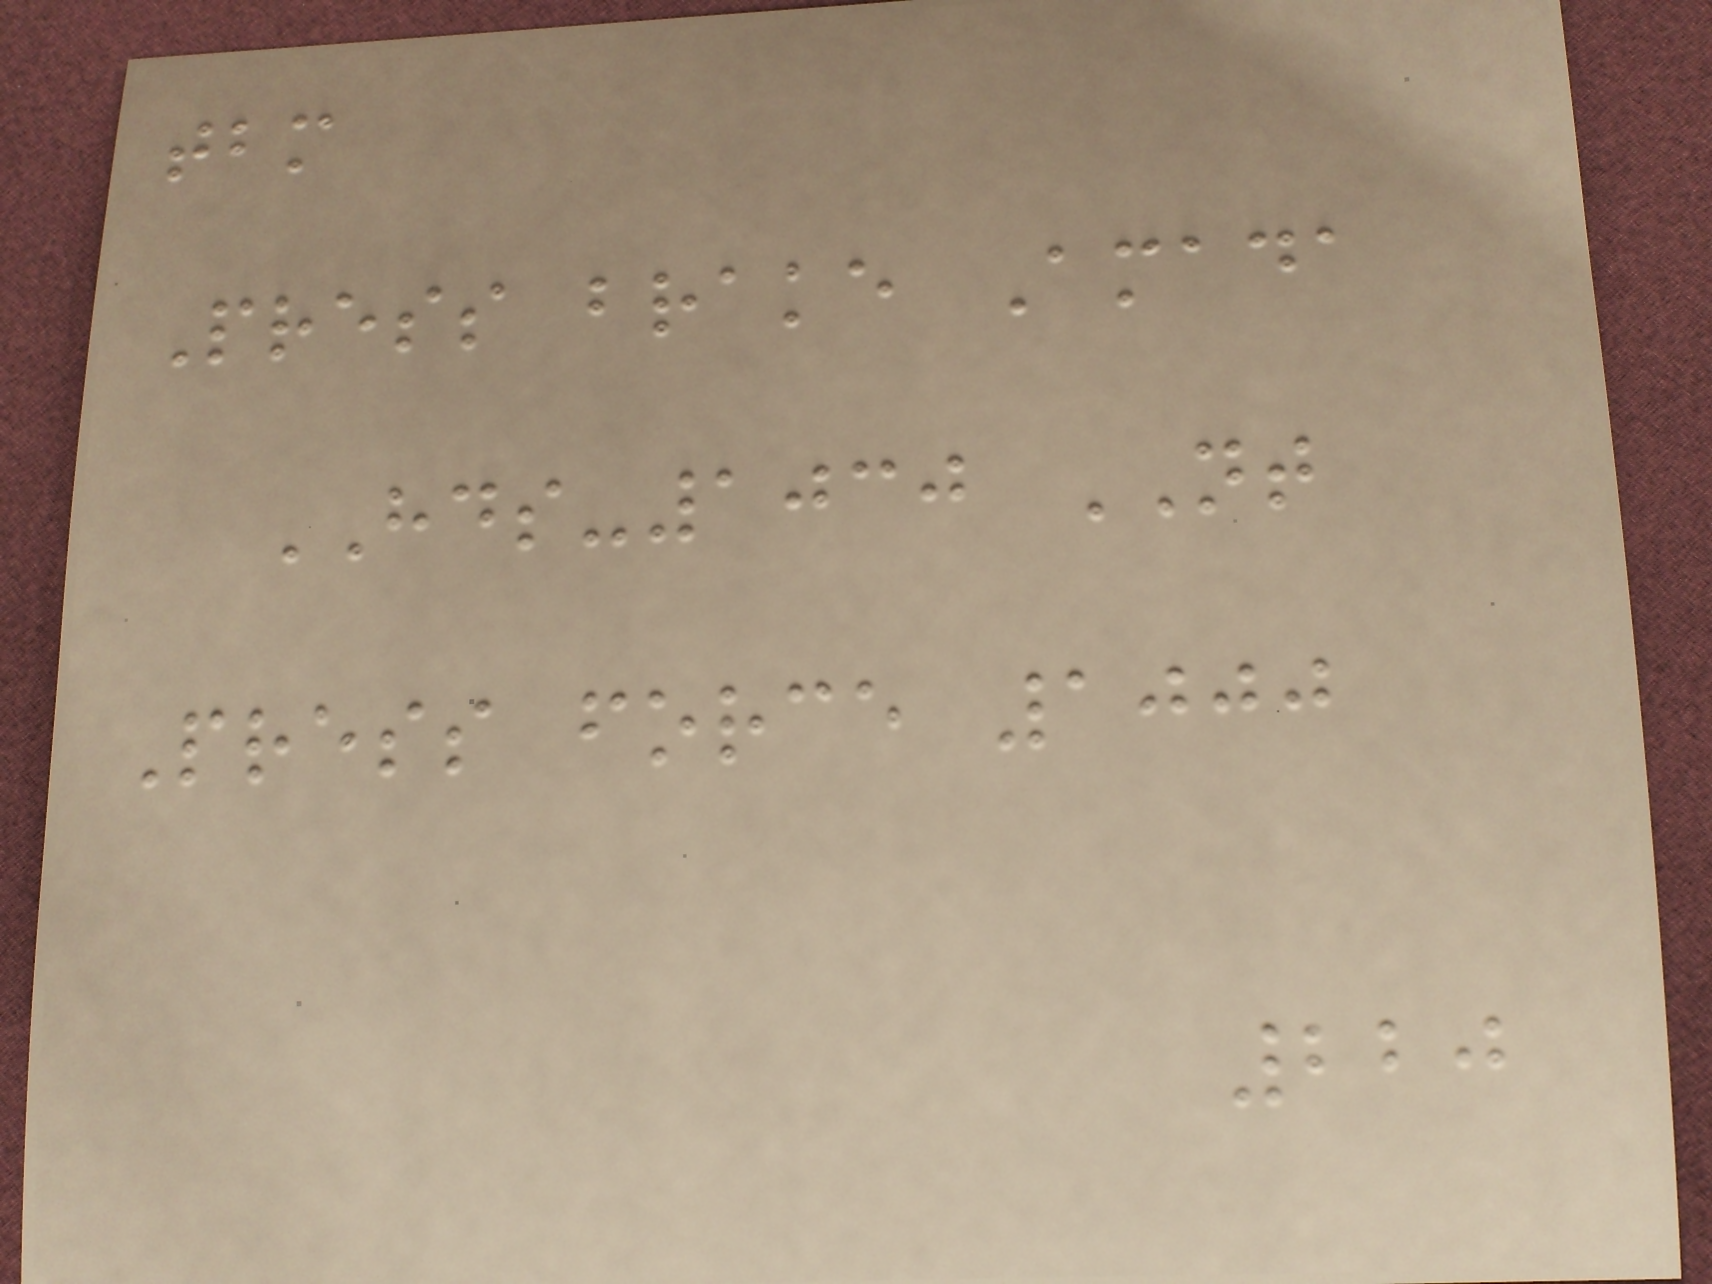tbm
Press brake Amada
HDS-1030 NT
Press force 1000
220
